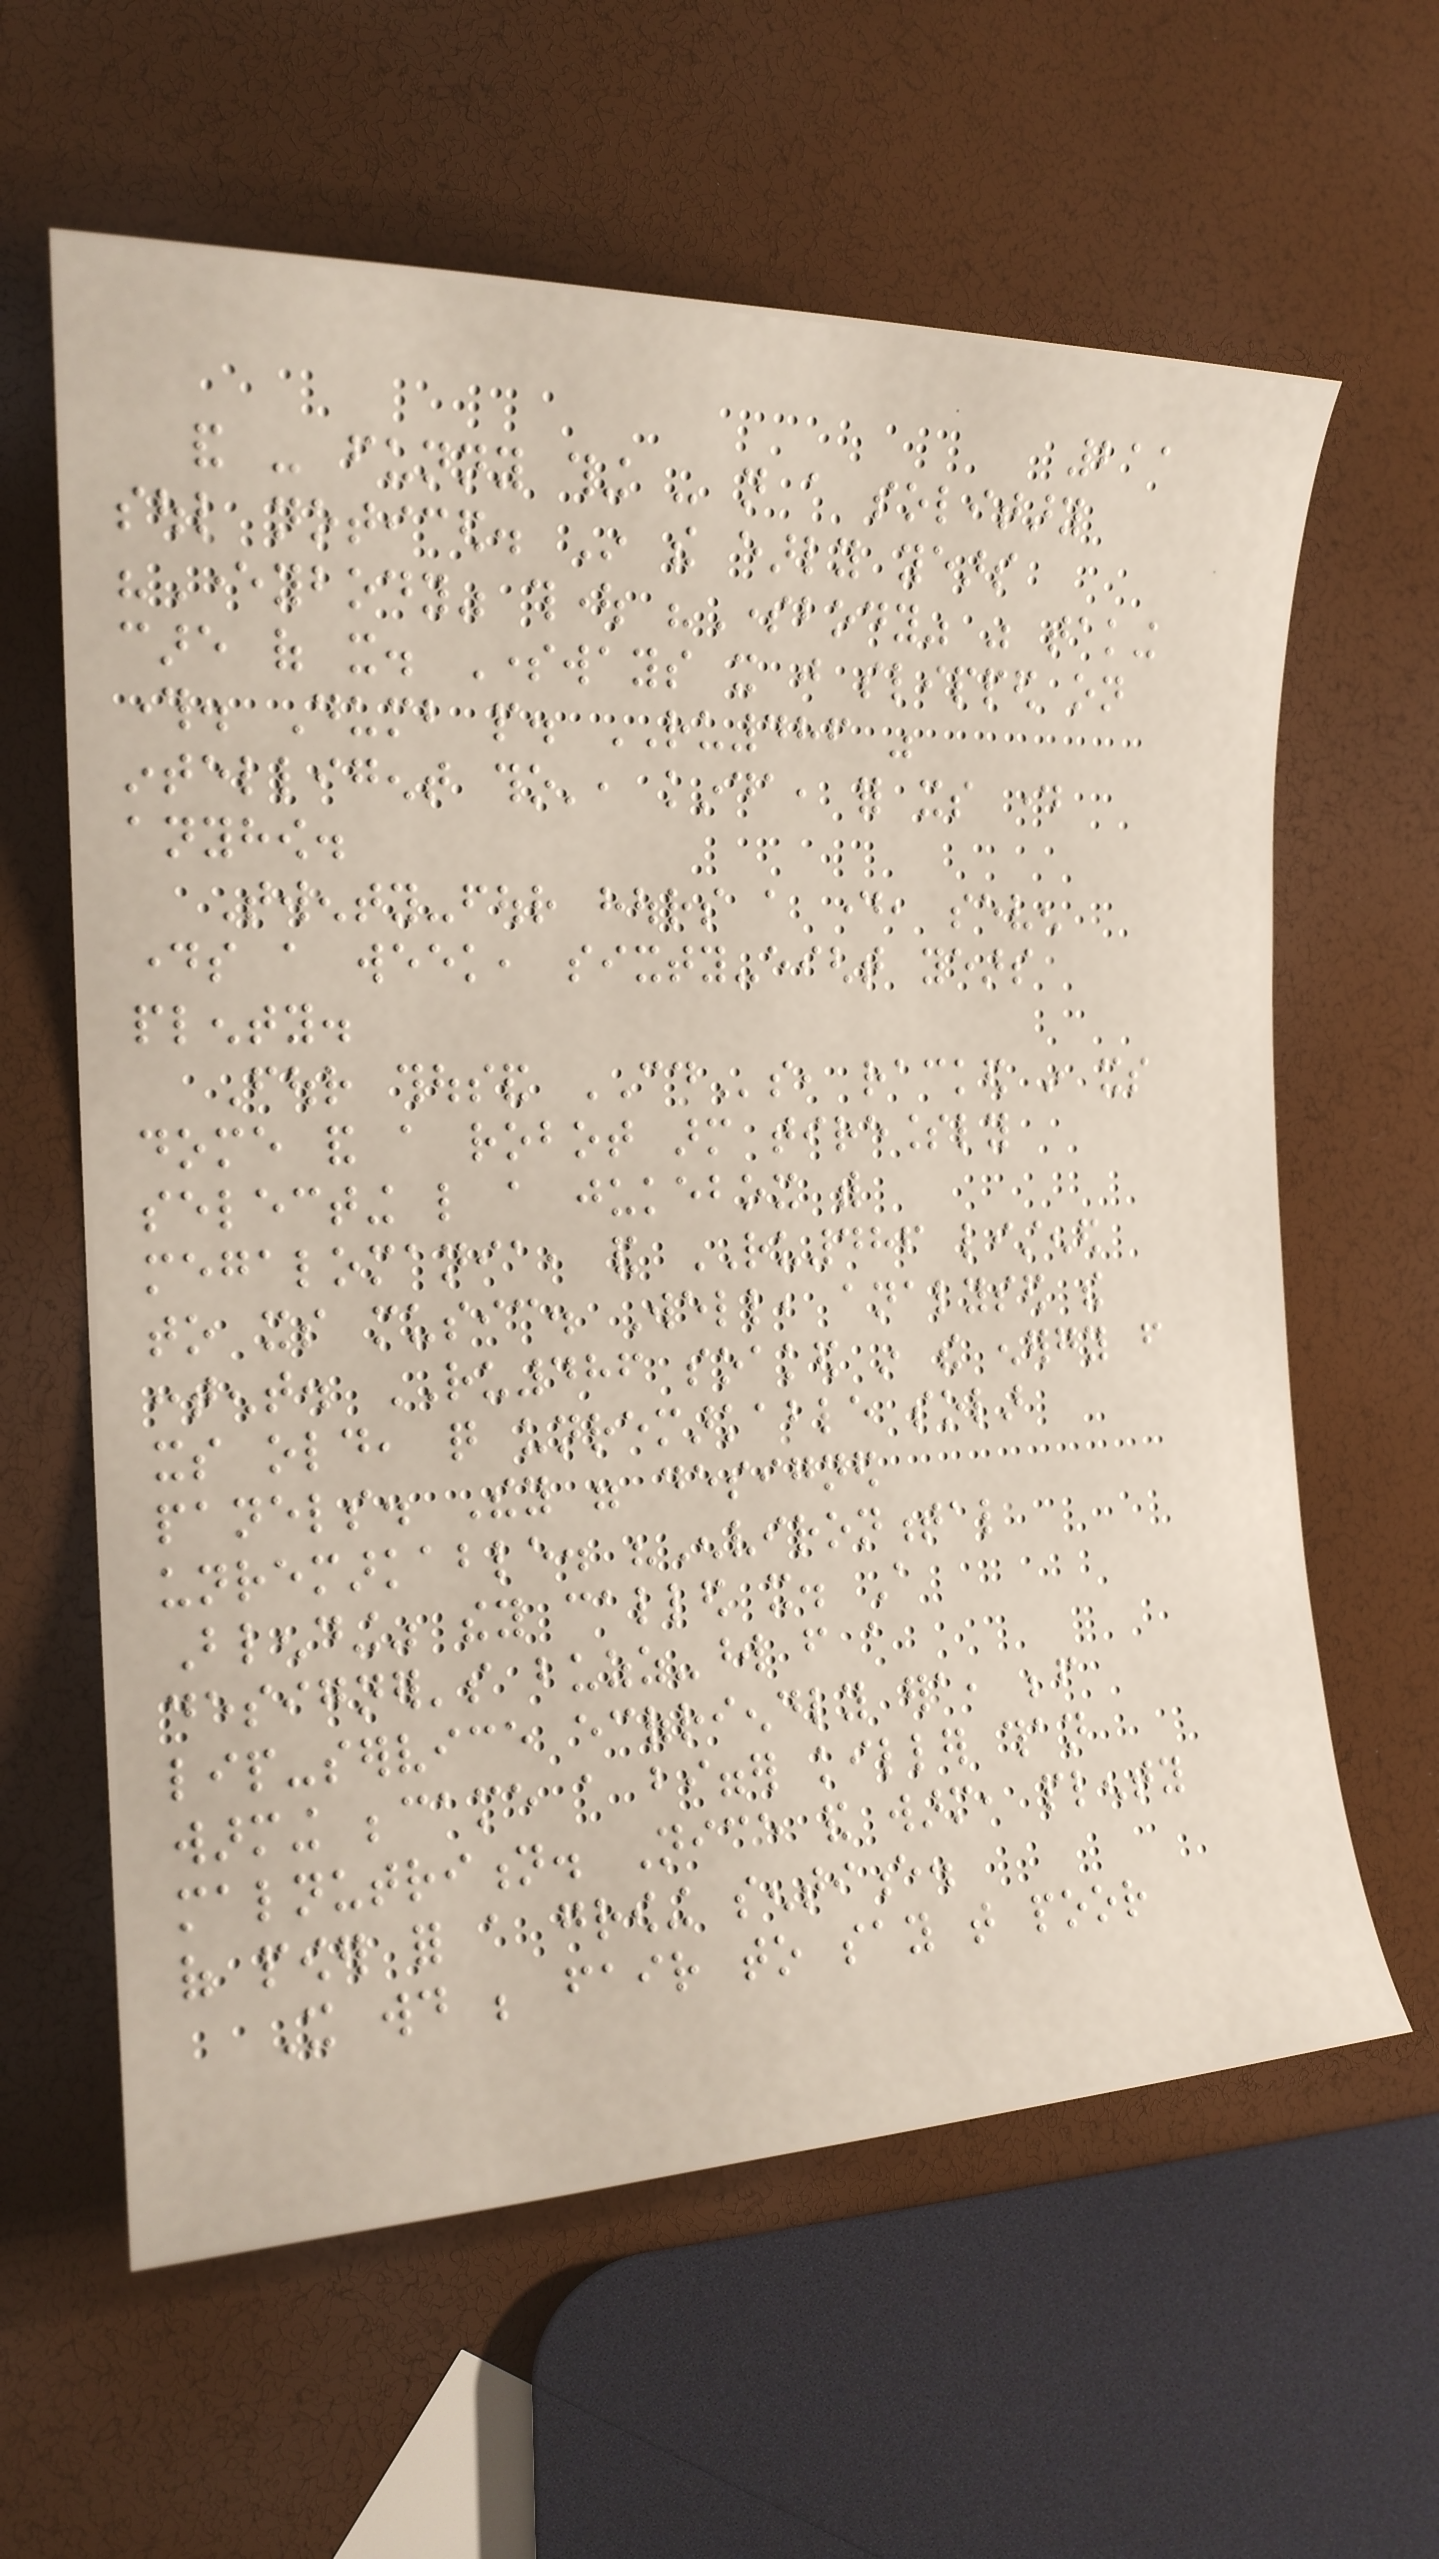211
and - funny thing - not a solitary
soul noticed. In the early years
"Everybody" thought "Somebody" was taking
care of it. Someways it just slipped on
through. Dumb people. RU486 was
intelligent tho', kinda, for its day
anyhow.
Twenty-four hours a day, seven
days a week, sixty-eight years
plenty.
Four thousand CDs, racked in its
dome and a robot arm tirelessly
selecting like a jukebox with
megalomania, and RU486 listened
to its music. Well, analysed the
content. RU486 soaked in the energy from
its old, quite unremarkable solar
panels. They were designed
unremarkable. "Environmental
Blending" they called it. A
designer's buzz-word from a
lip-service ecofriendly era, before
warming became a bigger killer than
malnutrition. Nice and warm, plenty
of power for a growing sentience.
It would be fair to say that poor
